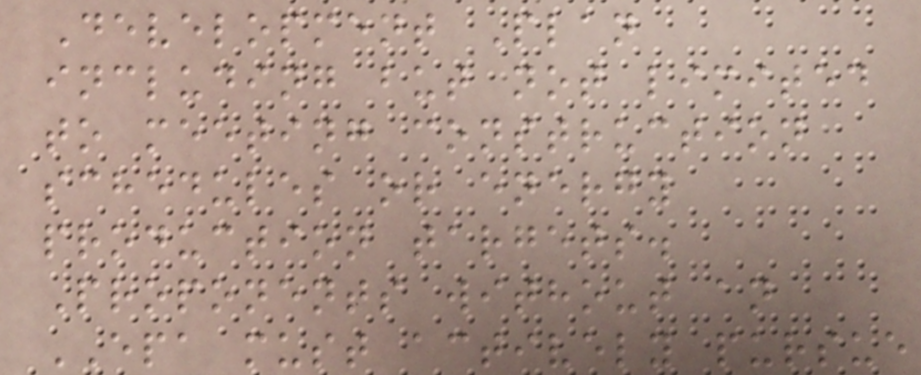Development Plan
including but not limited
to meeting construction
schedules or energy
production targets.
Proponents without an
EPA must actively pursue
